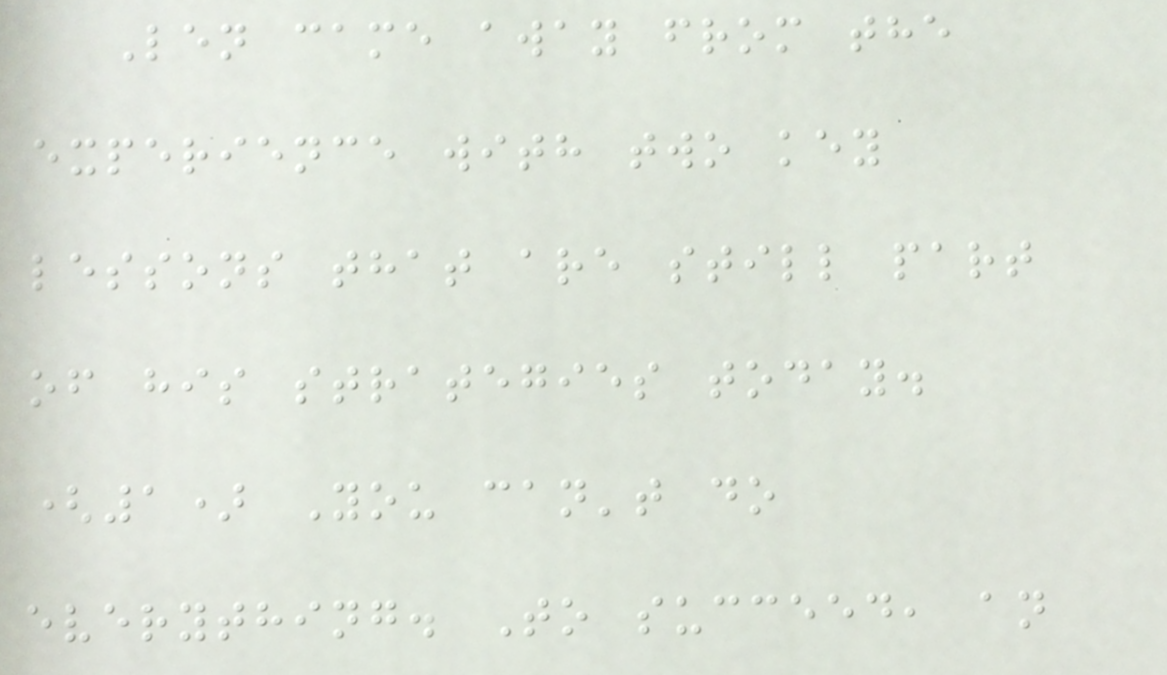Len came away from the
experience with two key
lessons that are still part
of his strategies today.
(1) You can't do
everything. To succeed, an
